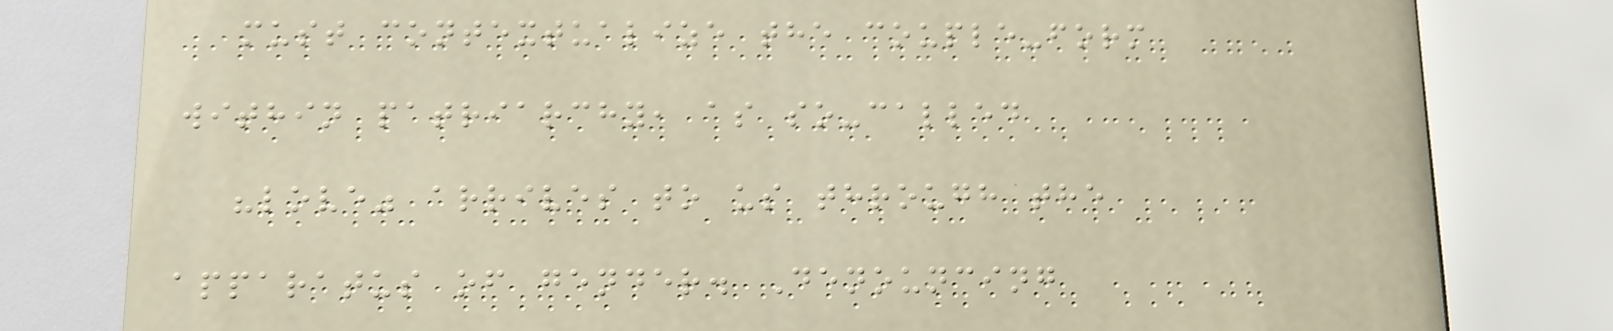must contextualize the couple-form
within patriarchy, as so-called
"love" arrives to us through the
apparatus of gender. Denouncing
